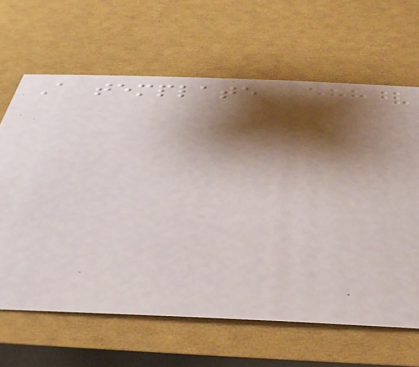A template
